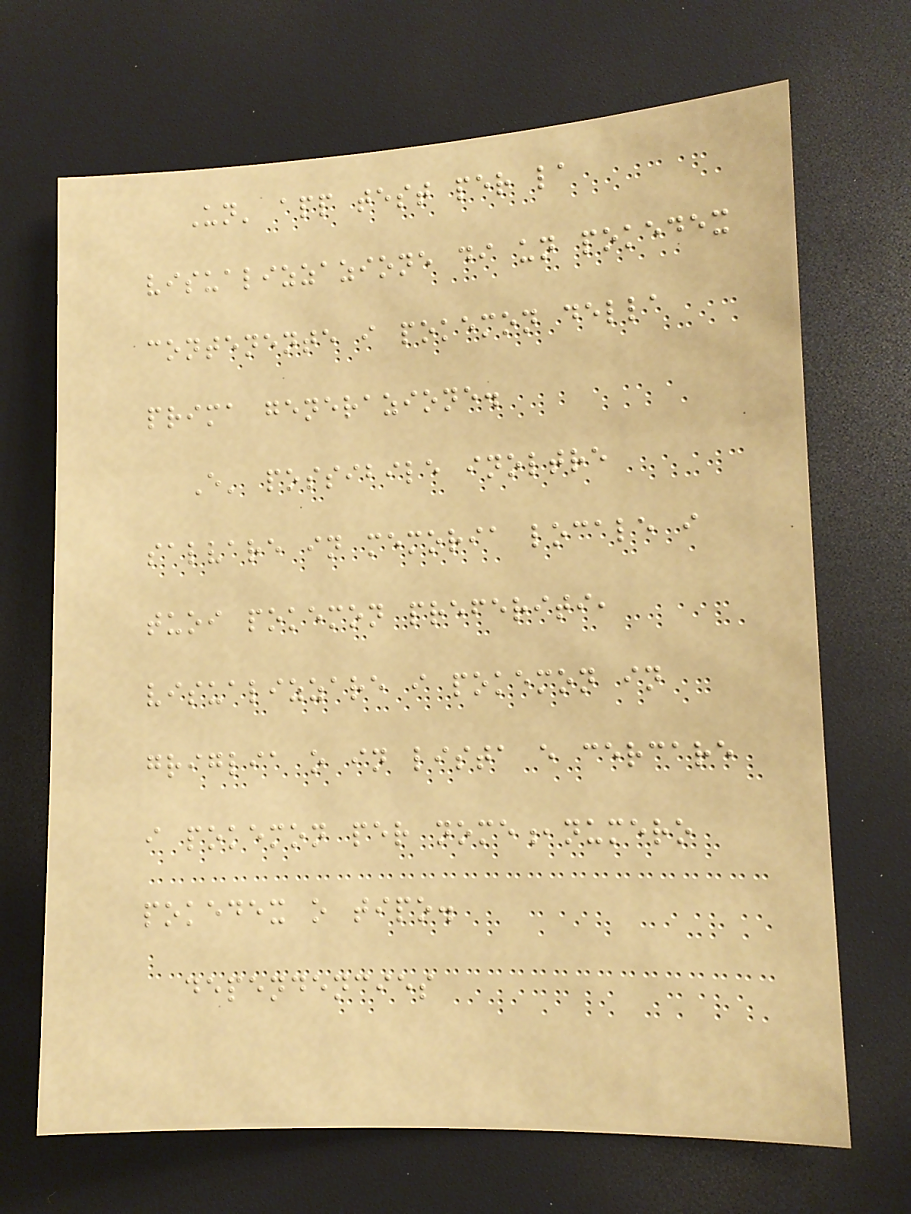Un' app test per la
visualizzazione di un pokedex
contenente i pokemon della
prima generazione.
E' possibile inoltre
salvare in memoria locale i
tuoi pokemon preferiti,
visualizzare i pokemon in
griglia o in lista e cercare
i pokemon per nome,numero
pokedex o tipo.
dependencies
